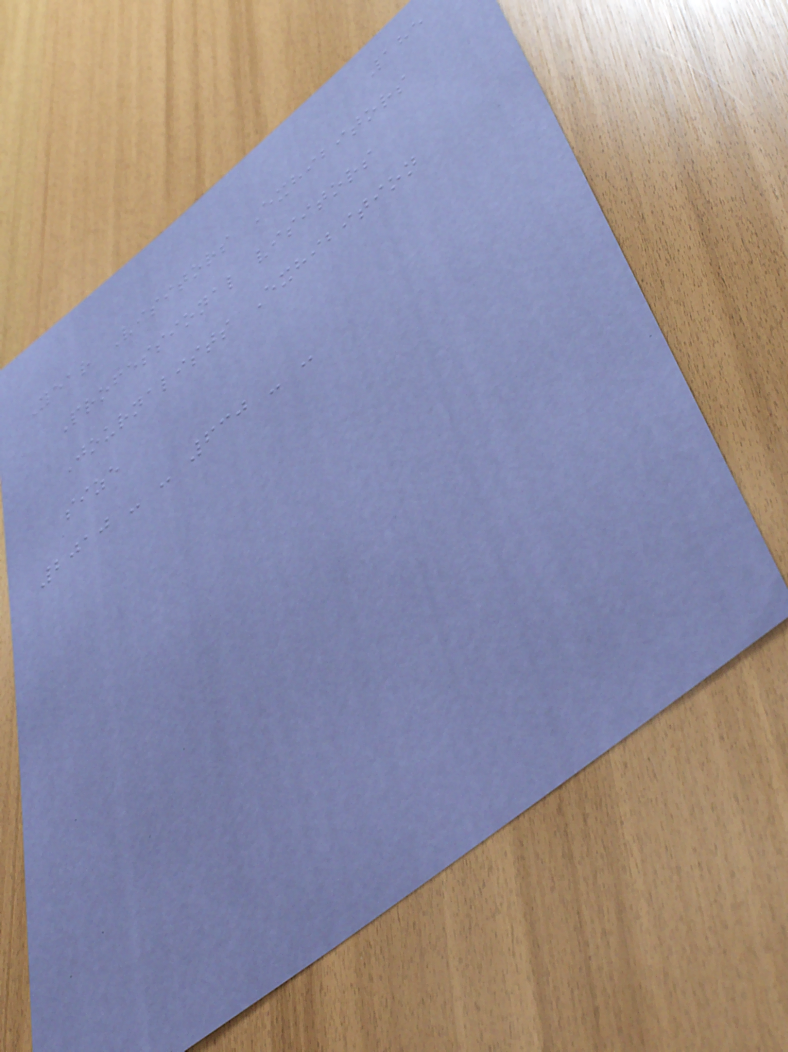185
Year Visitors Exhibitors
Professional visitors
Journalists Exhibition
size
2010 - - 630 - -
